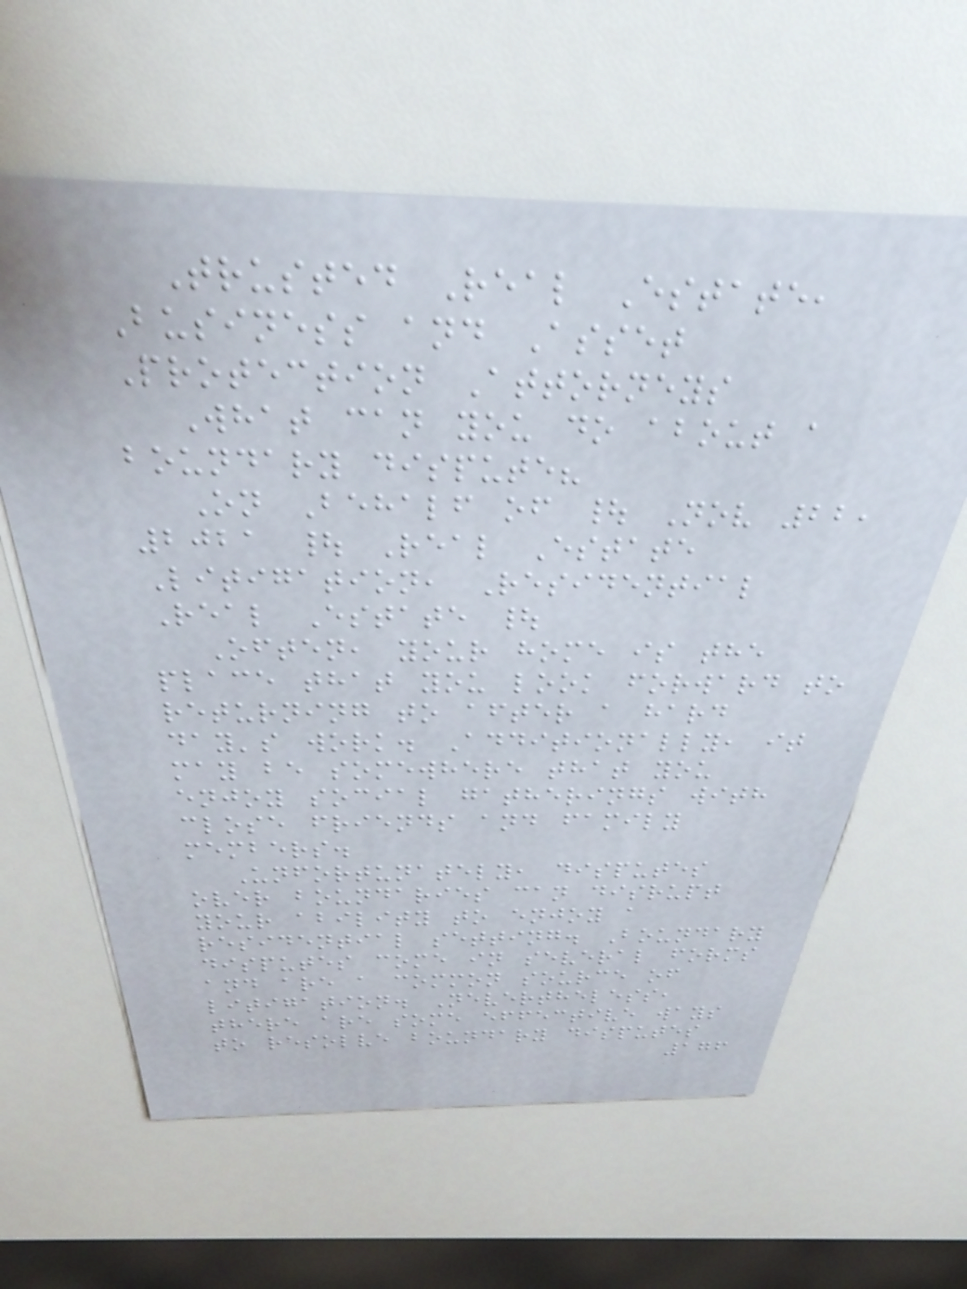Trusted Real Estate,
Business and Asset
Protection Attorneys
What can you do about a
boundary dispute?
On Behalf of | Nov 22,
2021 | Real Estate
Litigation, Residential
Real Estate |
Often, your home is the
place that you look forward to
returning to after a hard
day's work. Additionally, it
may be somewhere that you
enjoy social gatherings with
close friends and family
members.
Unfortunately, disputes
over boundaries can disrupt
your ability to enjoy a
residential setting. Boundary
disputes come in several forms
and are a common source of
litigation. Nevertheless,
there are some effective ways
to resolve boundary disputes
176
